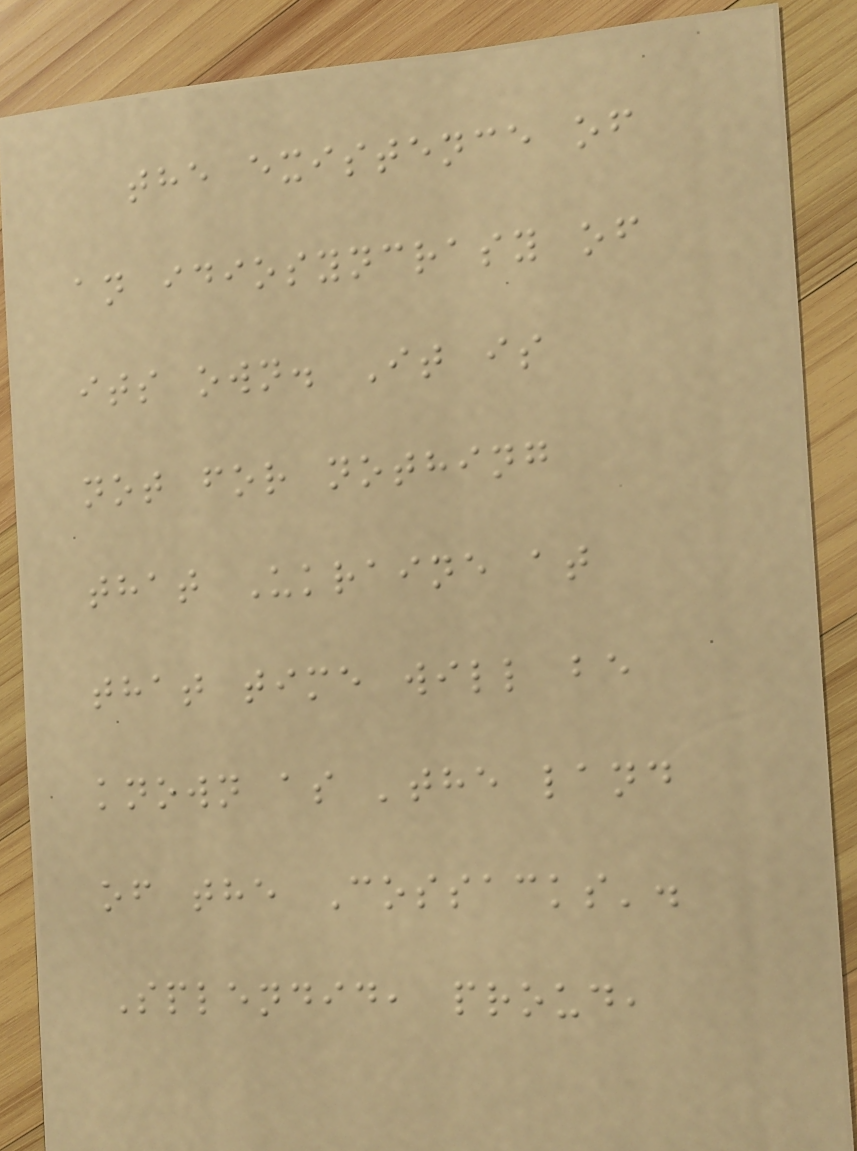the existence of
an idiosyncrasy of
its own. It is
not for nothing
that Ukraine at
that time will be
known as 'the land
of the Cossacks'.
Splendid, proud,
